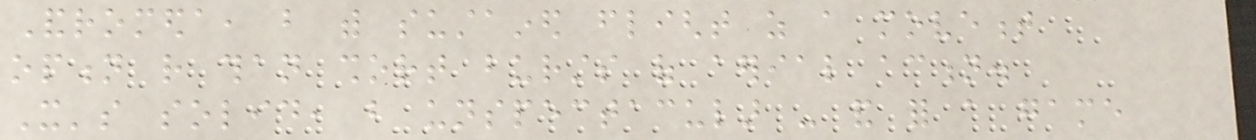Andromeda, but with sustained flight as a movement
option rather than short bursts of aerial action.
It's solid, but unspectacular - and for a game
